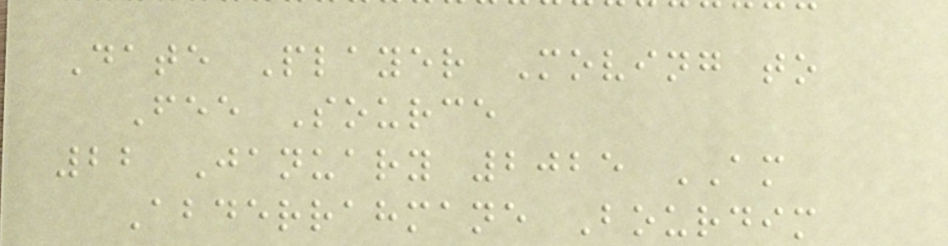Date Player Moving to
Fee Source
22 January 2025 AM
Abderrahmane Bourdim
